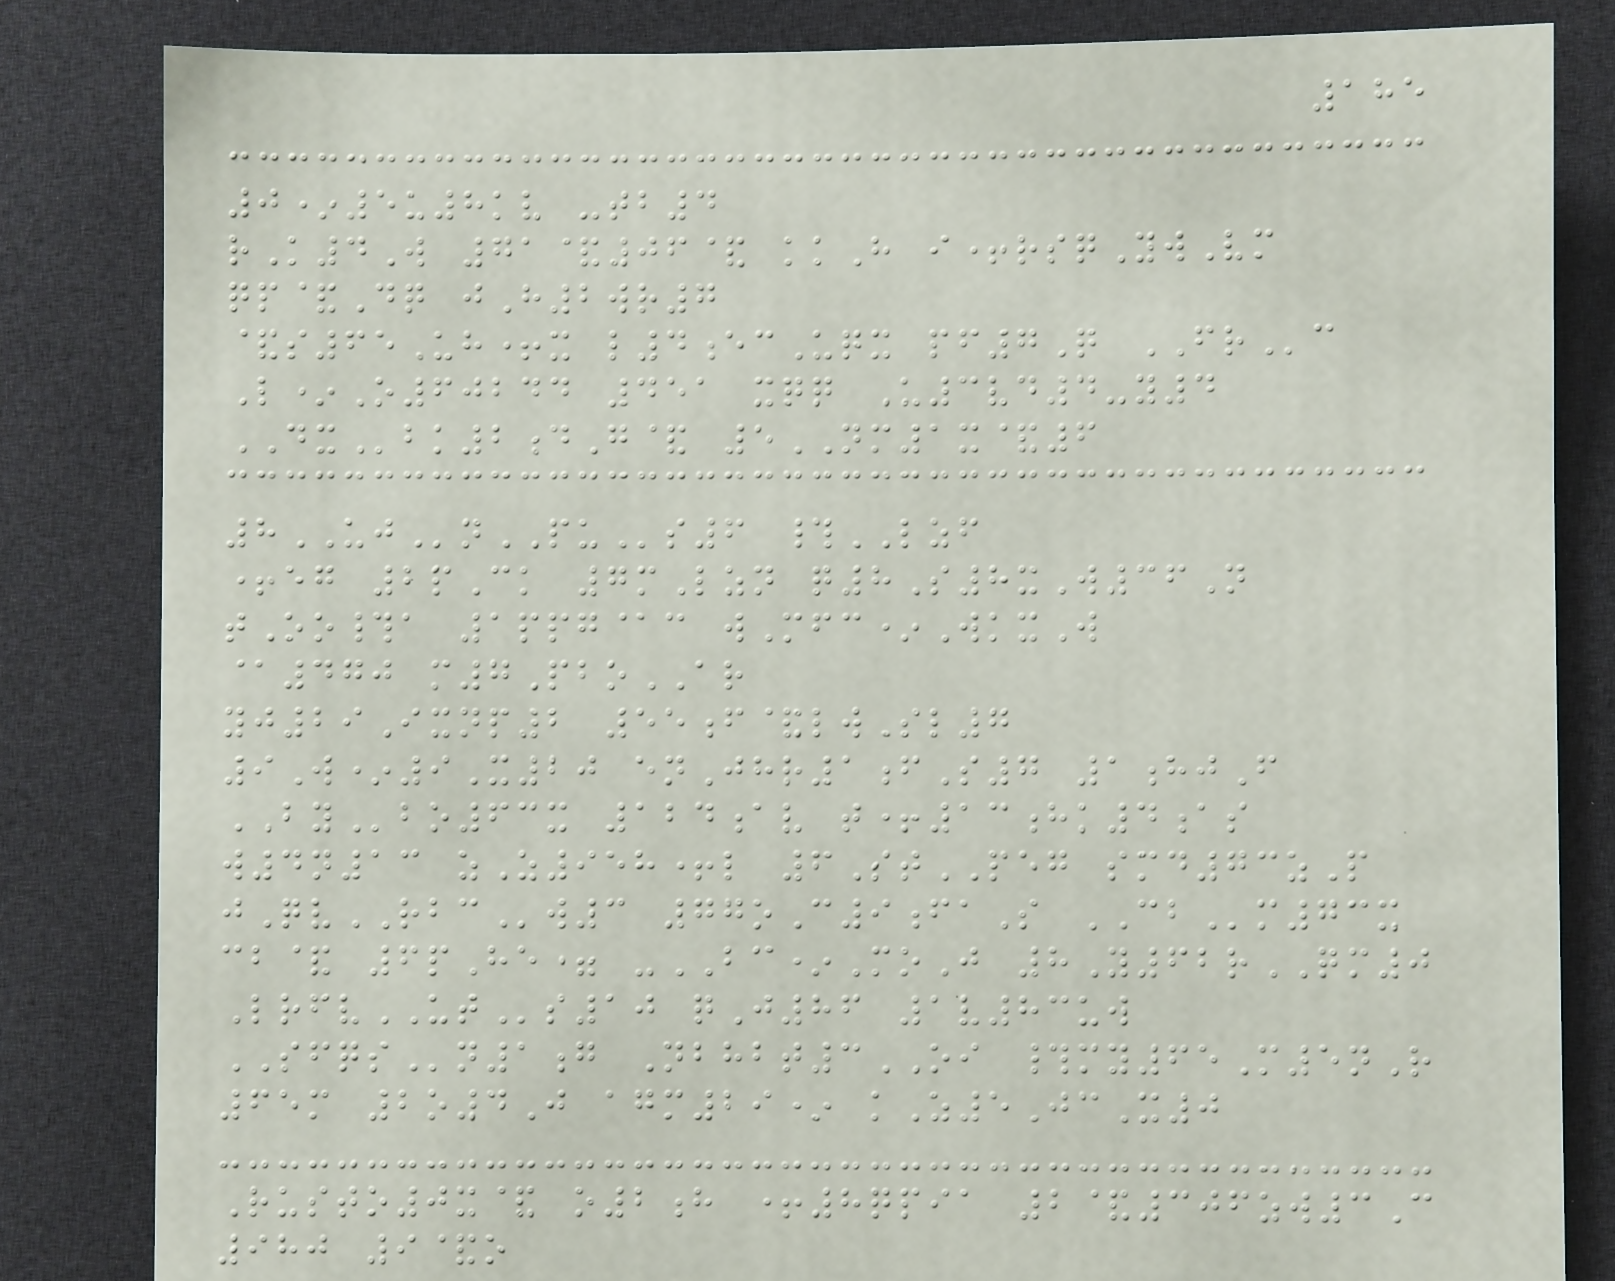185
0*5u8kv -tb4
rK4W 71&06& kkH i+rsqYwVm
qp&Dq jH2wr7
&s65Uh+x l4ecUqx pf7Q FRc
L*O60244 451 xqq U3vd4-y4
DXbk2dG& 5NM1x&6
8UJnPUs6 #LZF
+eg 2pCk 7mLzn q8S8xW36N
tOo#a 1ppg@c wMfc*WkxW
@470 m7PboAR
yj29Ixnp2 55f&lwSl7
9W*9X20 enJhr1fS7 1hjF
BYbo63x 124av t+13hk4as
w4n13 zZ958+l 6StPEG smd73zP
jQvRBCw3 77oC9faS CBm73x
cb& 6pHe= -BC*MoJ 8Y62rQM0
LrfvUTs10 qJ86 1v83uw
SFQSn1g Nbhbt3OI #my65M5nR
65m 2o4J agm29* kZ5JcX0
Rusto0x& o2h +8qpia 2&306zw3C
980 9&o
